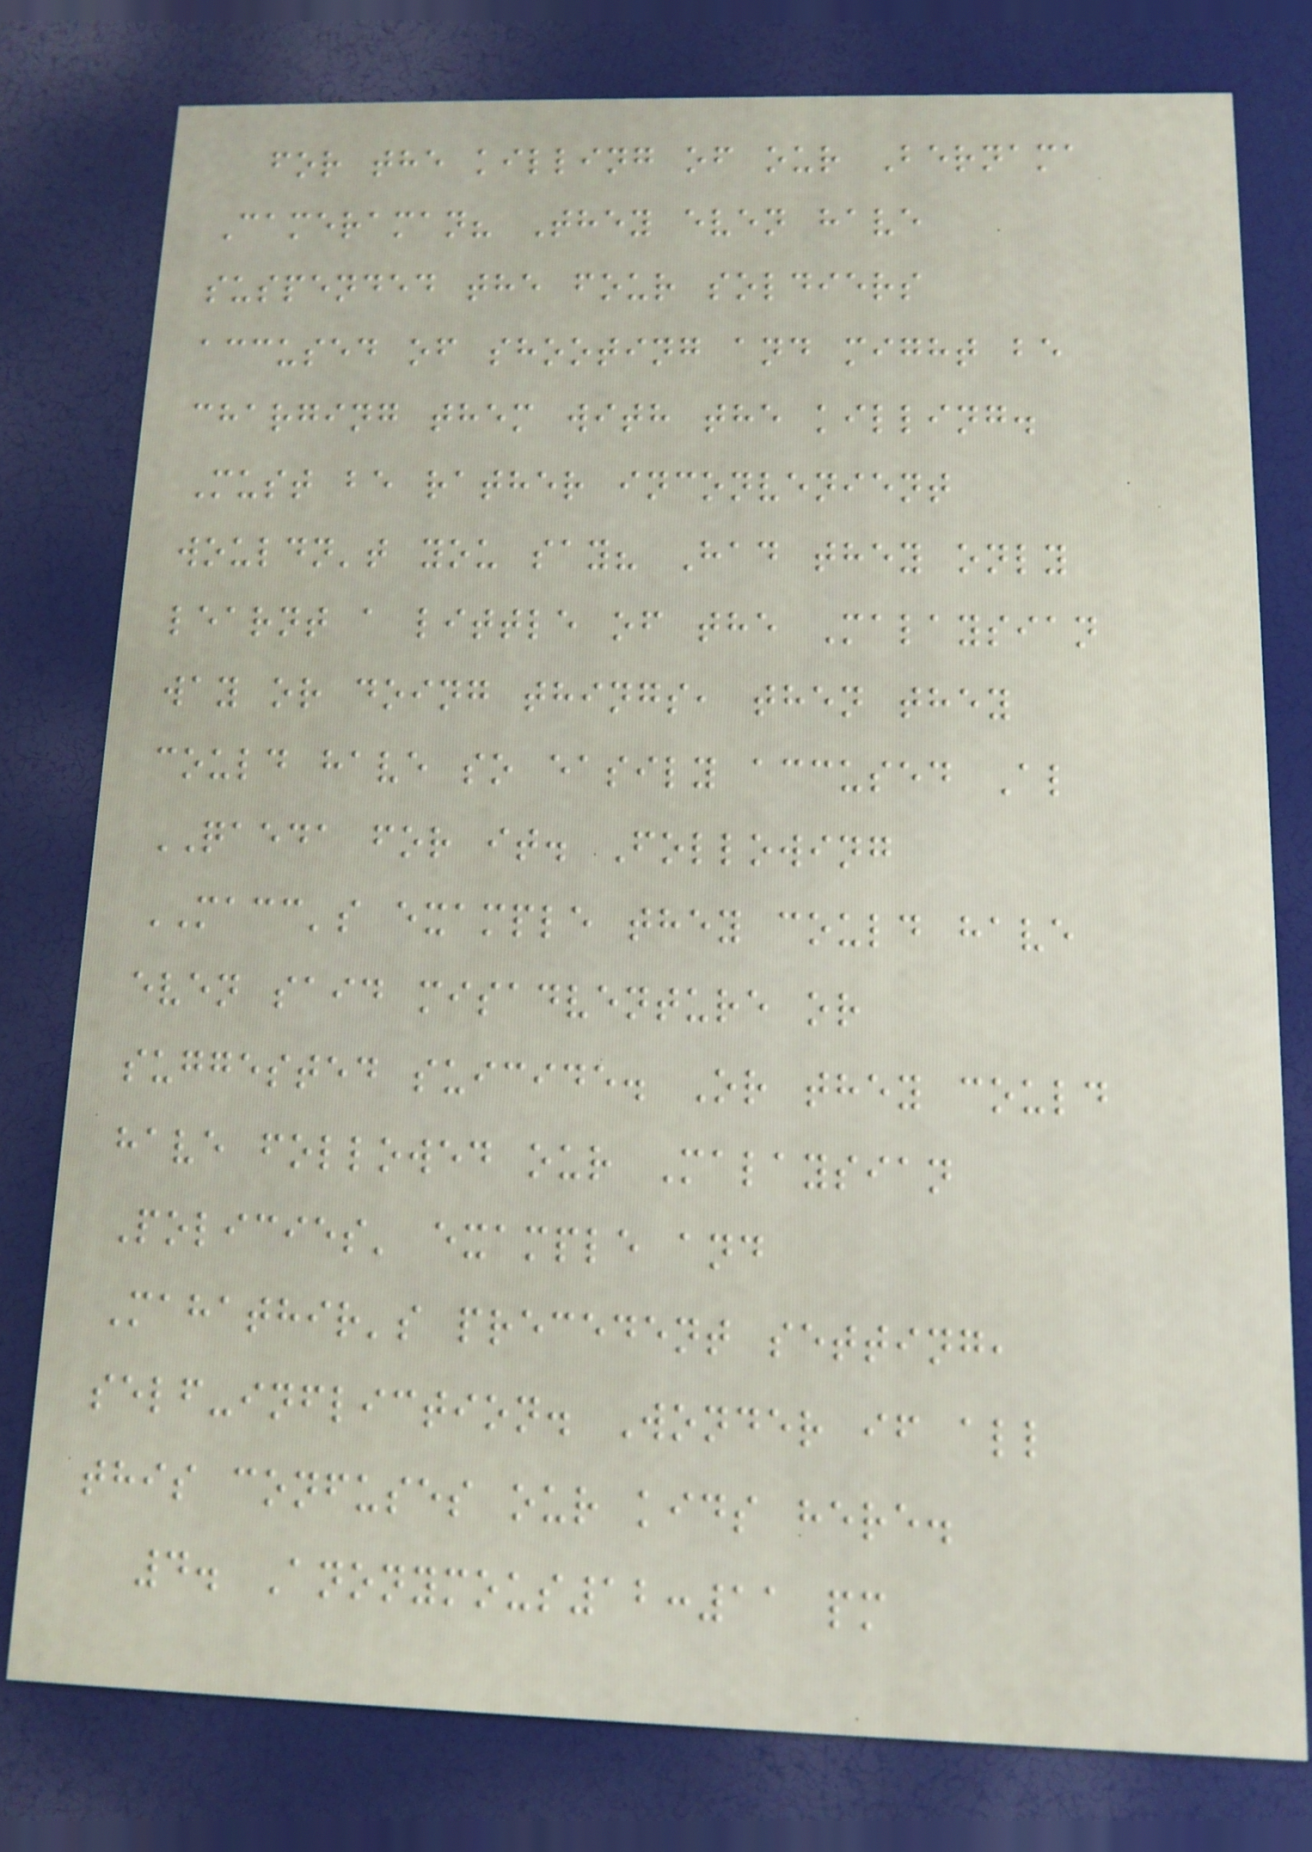for the killing of our Bernama
Cameraman? They even have
suspended the four soldiers
accused of shooting and might be
charging them with the killing.
Must be rather inconvenient
wouldn't you say? Had they only
learnt a little of the Malaysian
way or doing things, then they
could have so easily accused Al
QAEDA for it. Following
MACC's example they could have
even said misadventure or
suggested suicide. Or they could
have followed our Malaysian
Policies' example and
Mahathir's precedent setting,
self-infliction. Wonder if all
this confuses our kids here.
4. Anonymous12:11 pm
